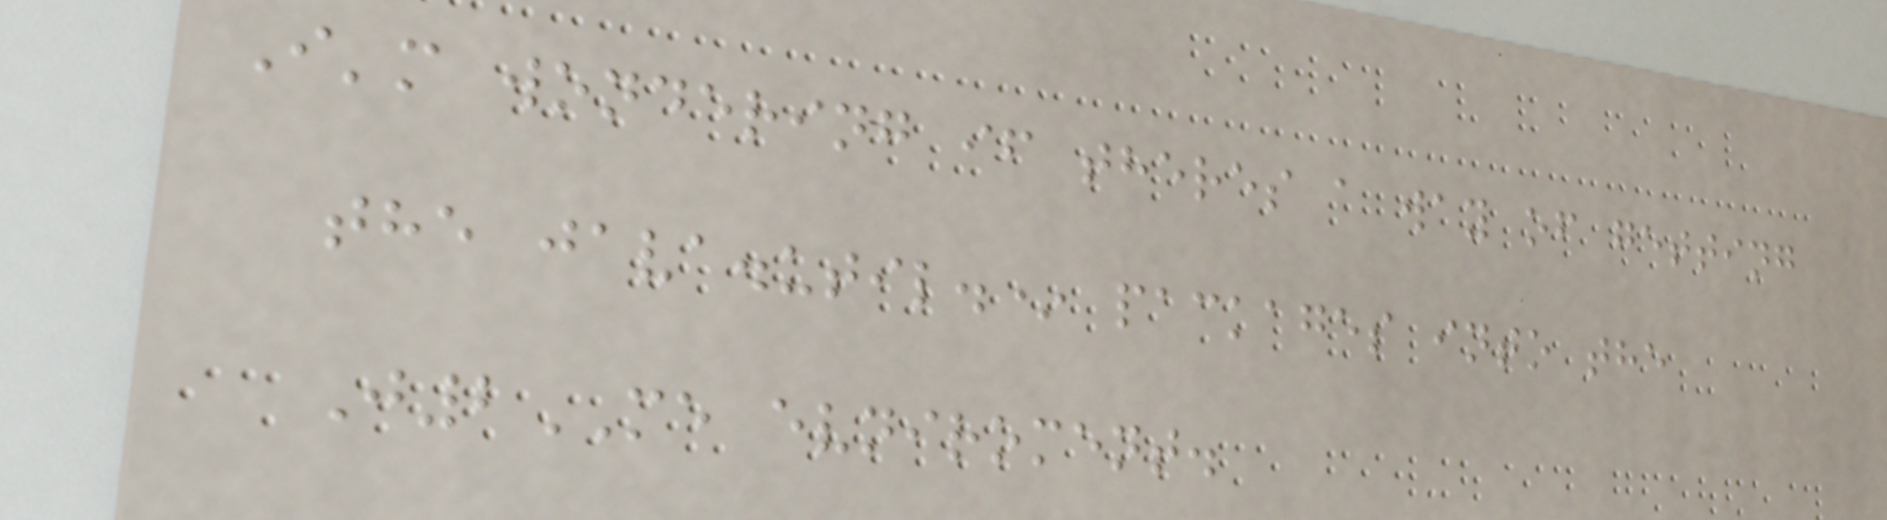I'm wondering if theres a way of getting
the java.util.* packages into the
J2ME evniroment.
